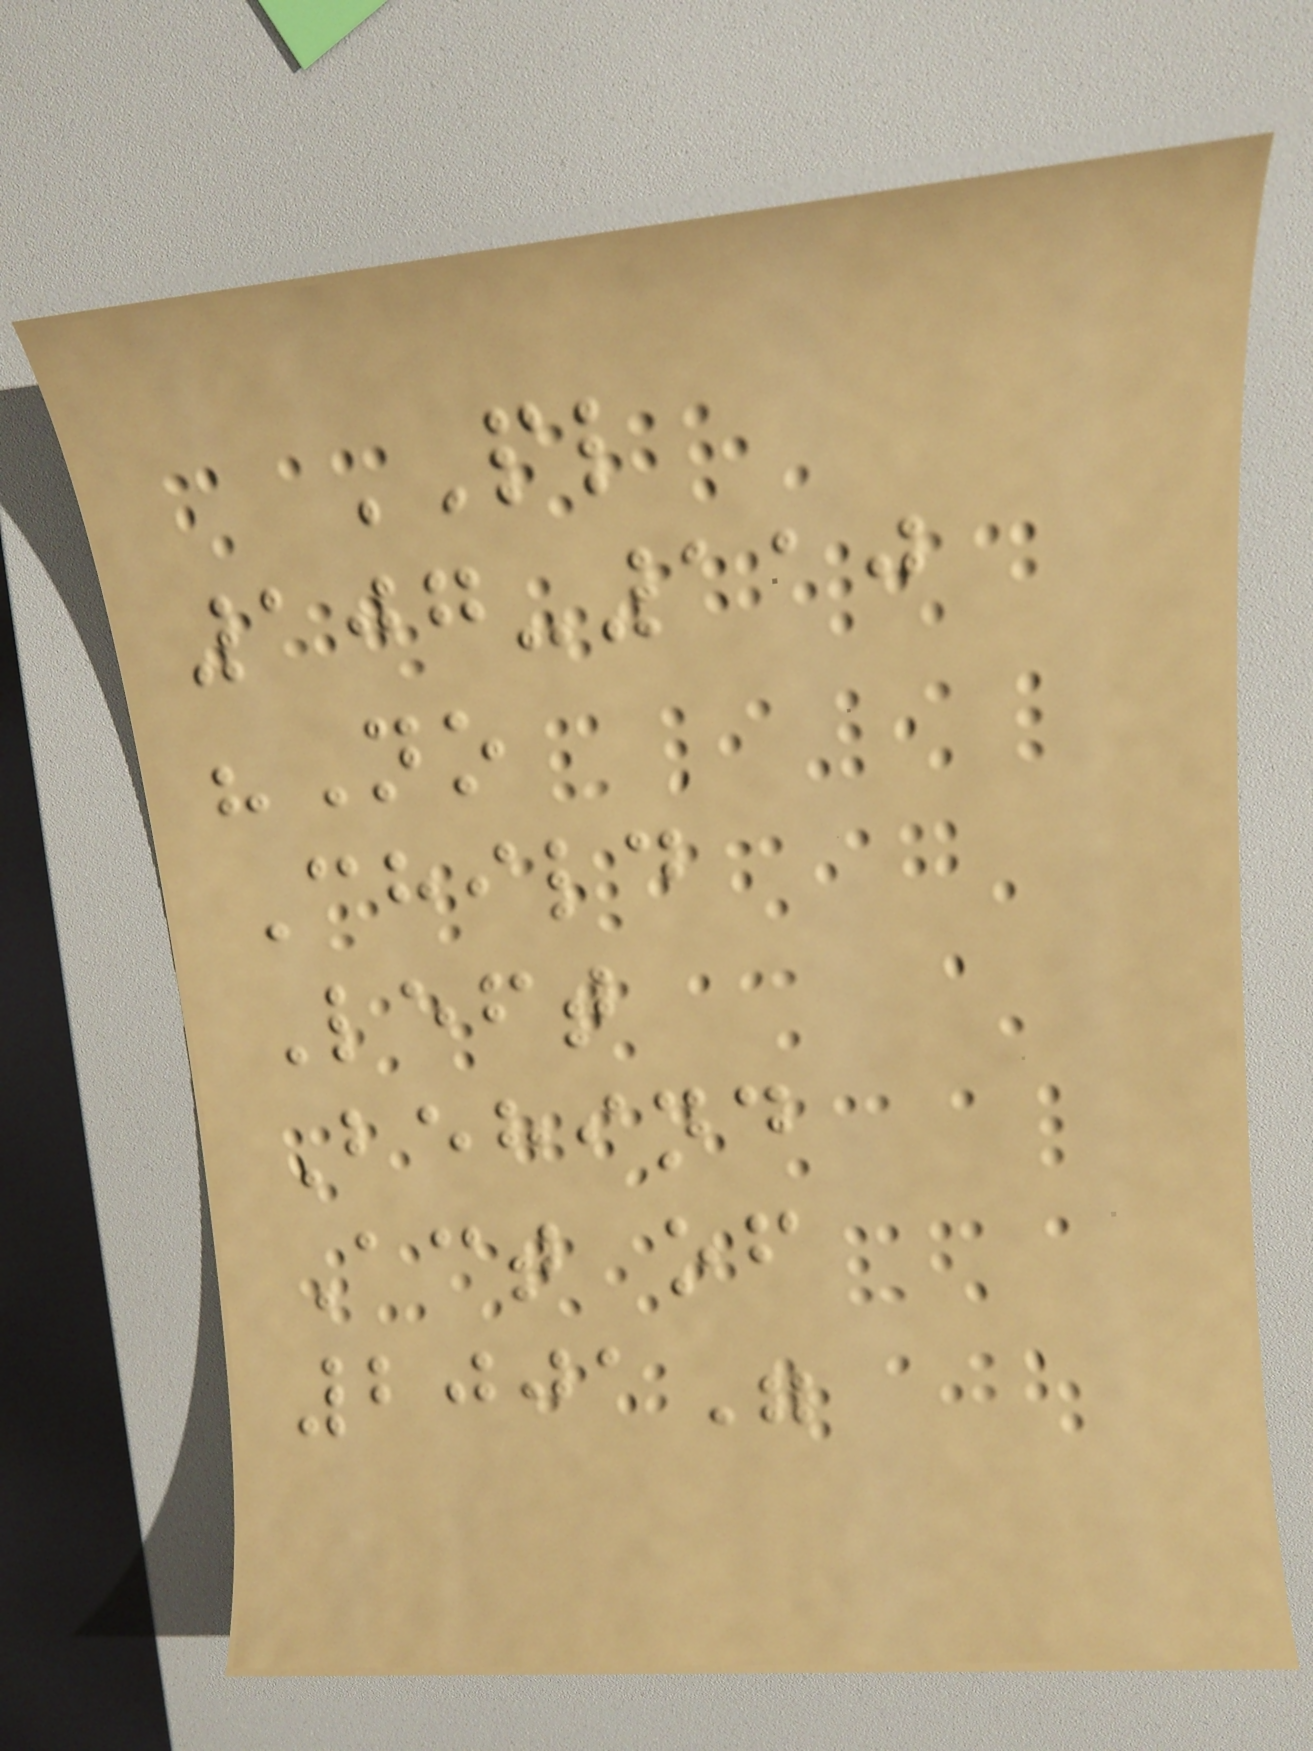PL
107-110
"No
Child
Left
Behind
Act of
2001"
